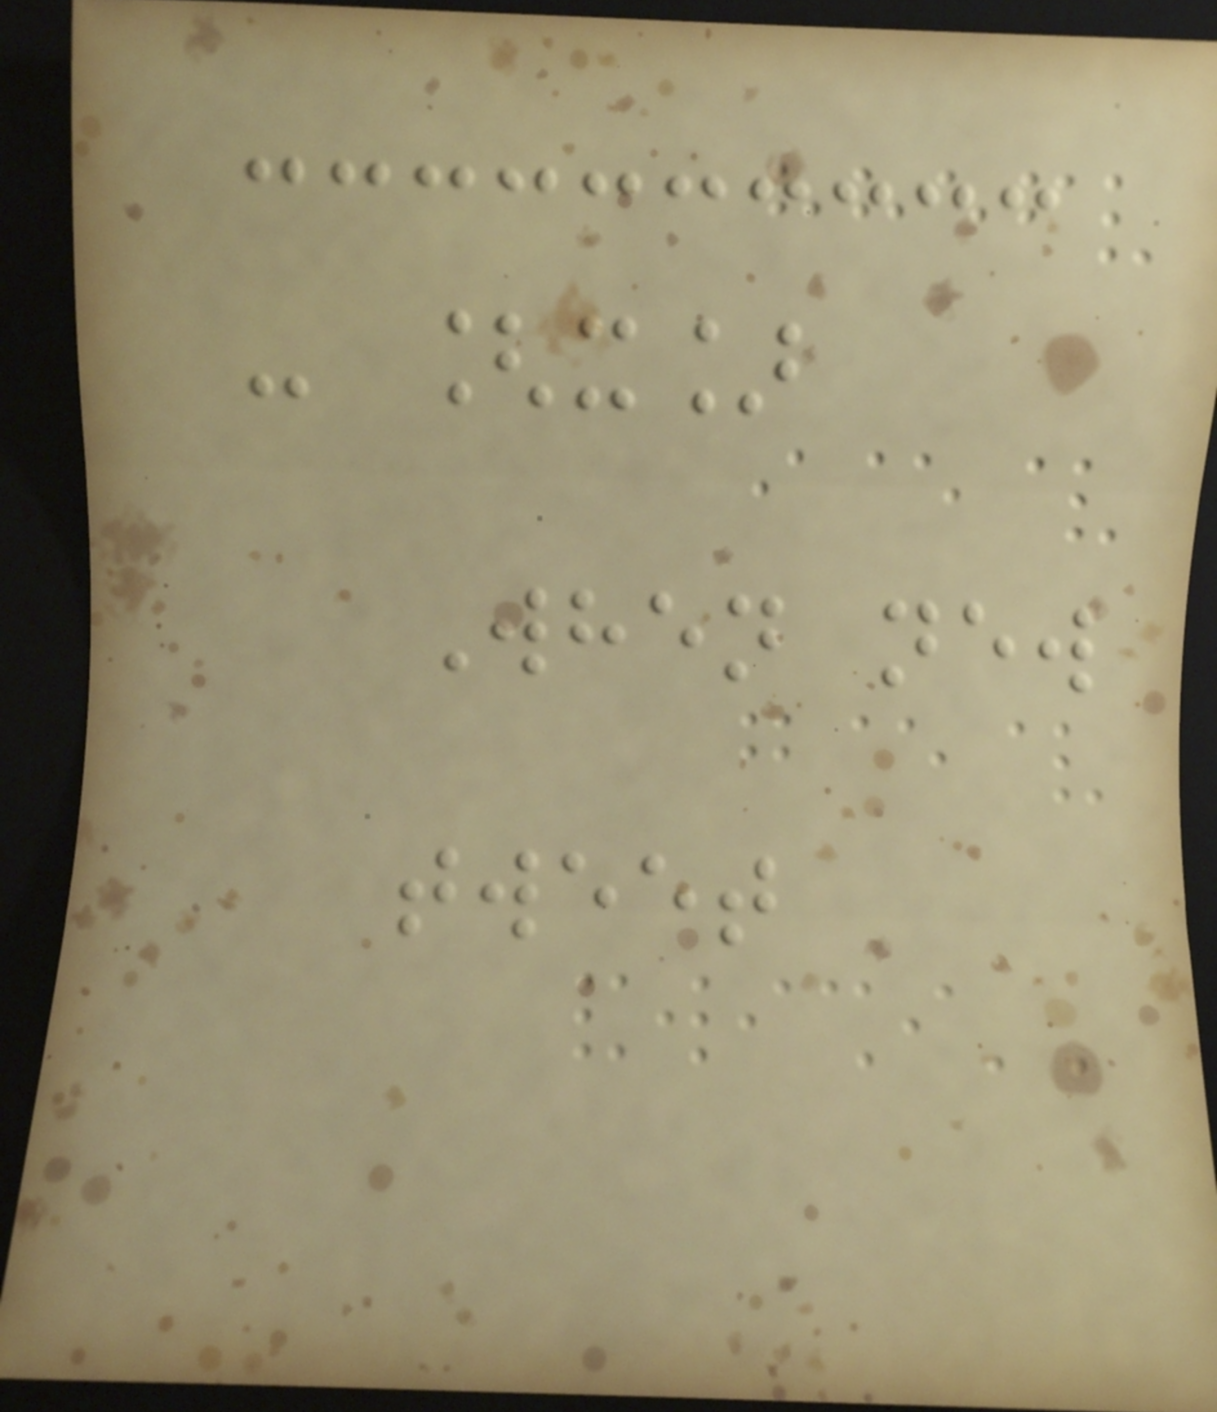- [x]
When new
tweet
